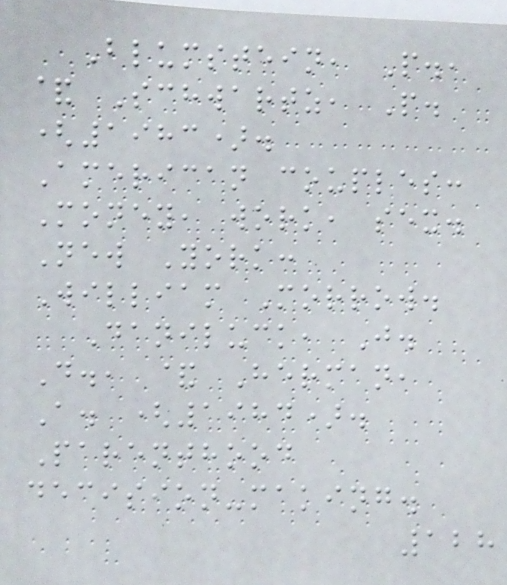Blumstein, P.,
& Schwartz, P.
(1983).
American couples:
Money, work, sex.
New York:
William Morrow.
Daniluck, J.
D., & Herman,
A. (1984).
Parenthood
decision-making.
128
